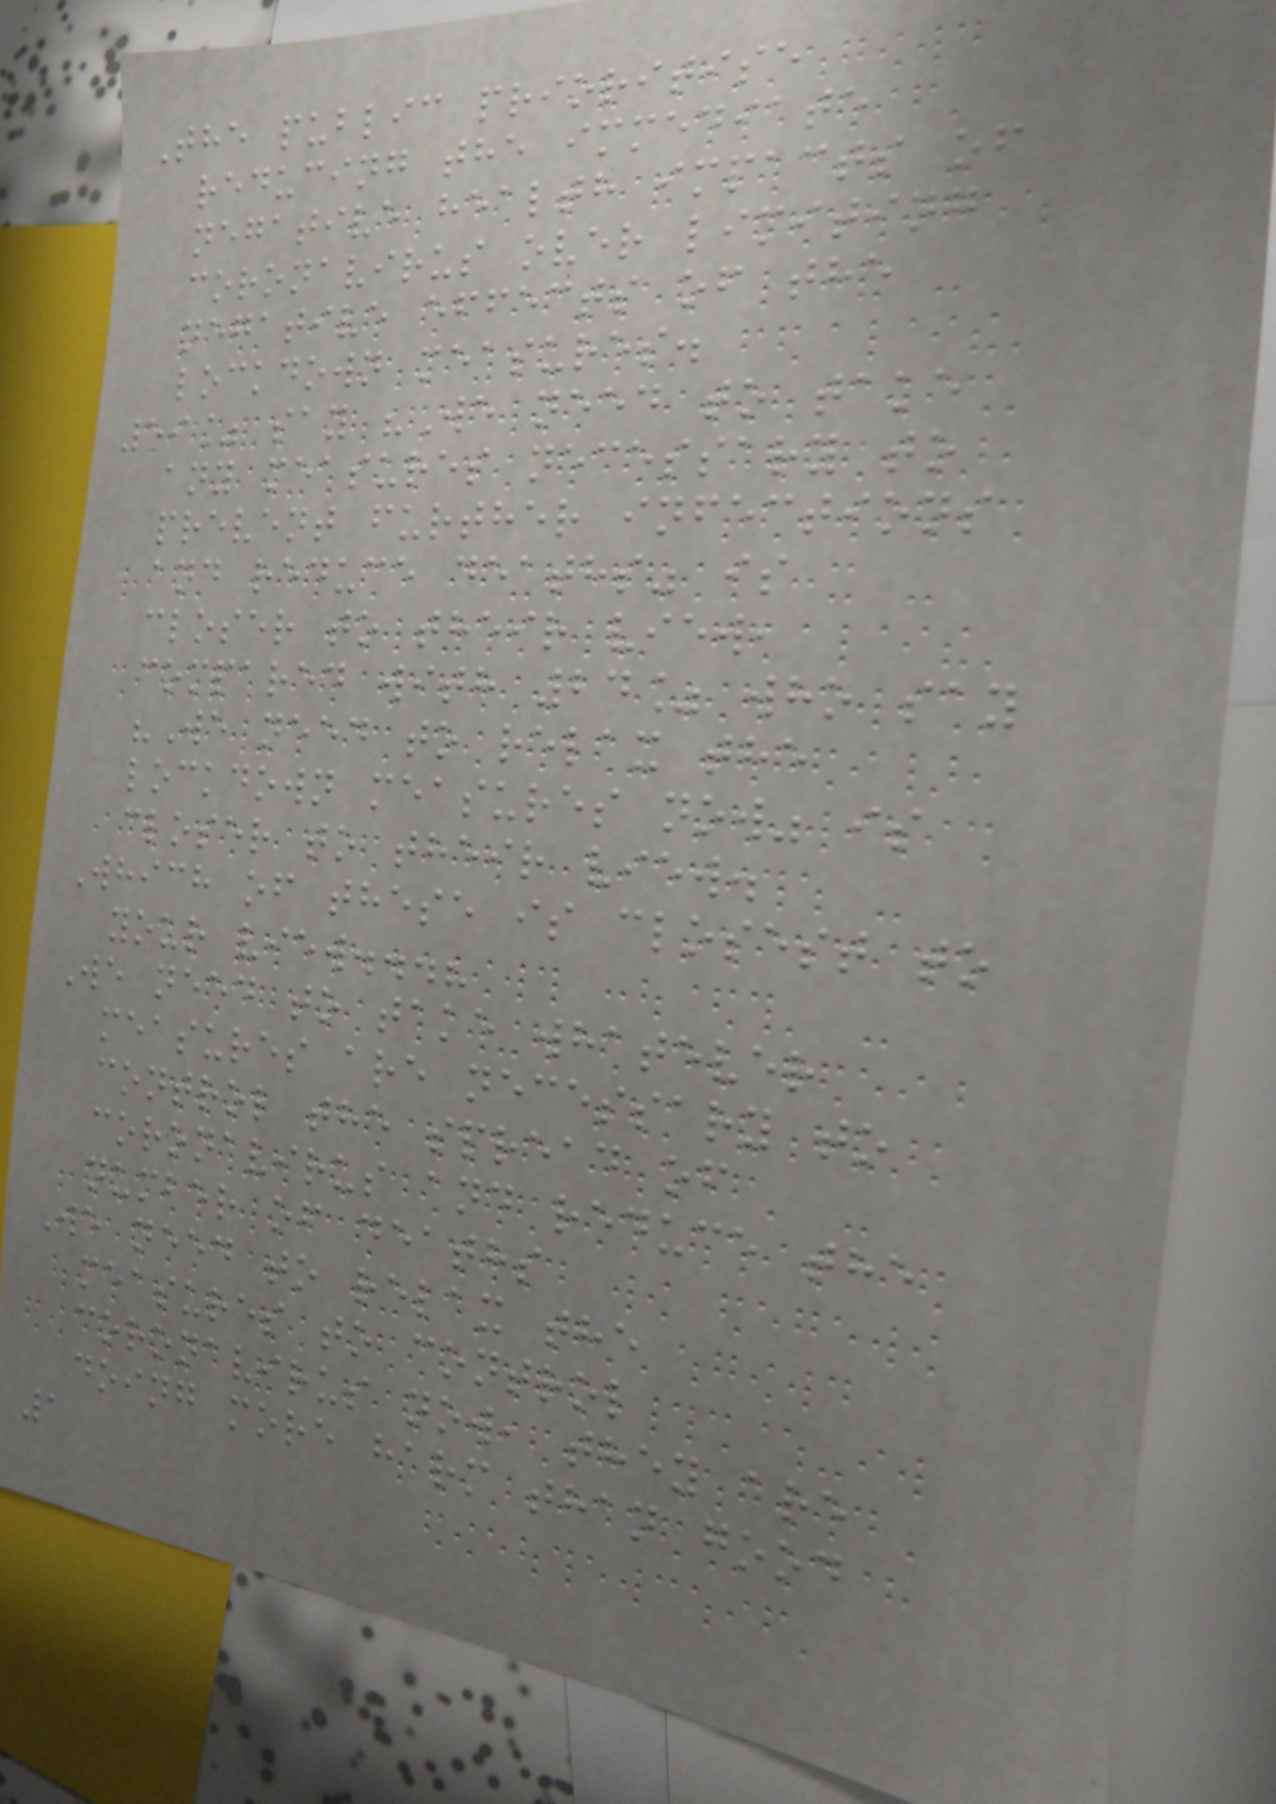The public prioritise
reducing the immediate
negative health impacts of
coronavirus over limiting
negative effects of the
lockdown measures.
59% say "We need to take
any measures necessary to
prevent further infections
and reduce deaths" is
closer to their view,
compared with 24% who say
"We need to relax the
lockdown measures now" is
closer to their view.
Which of these is closest to
your view...?
We need to take whatever
measures are necessary to
control the spread of
coronavirus and reduce the
number of deaths
We need to relax the
measures to control
coronavirus now, they are
doing more harm than good
1
